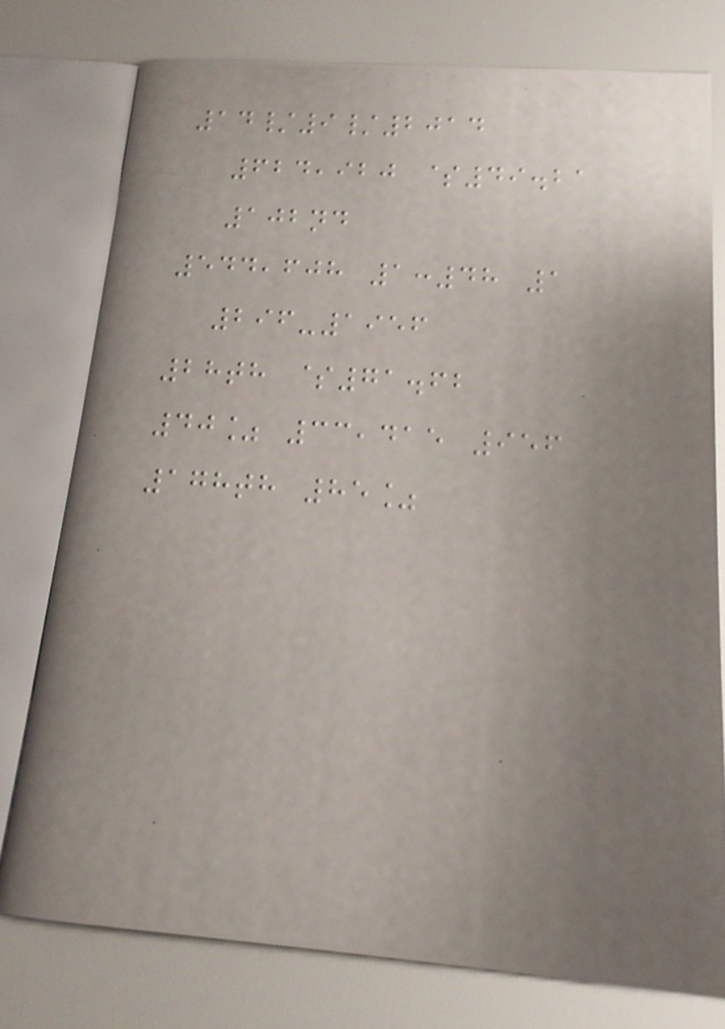14/9/2014
624,920 $49.21
102nd
544,608 1:48 1
296-1956
28th $71.62
40% 33,415 956
178th 85%
